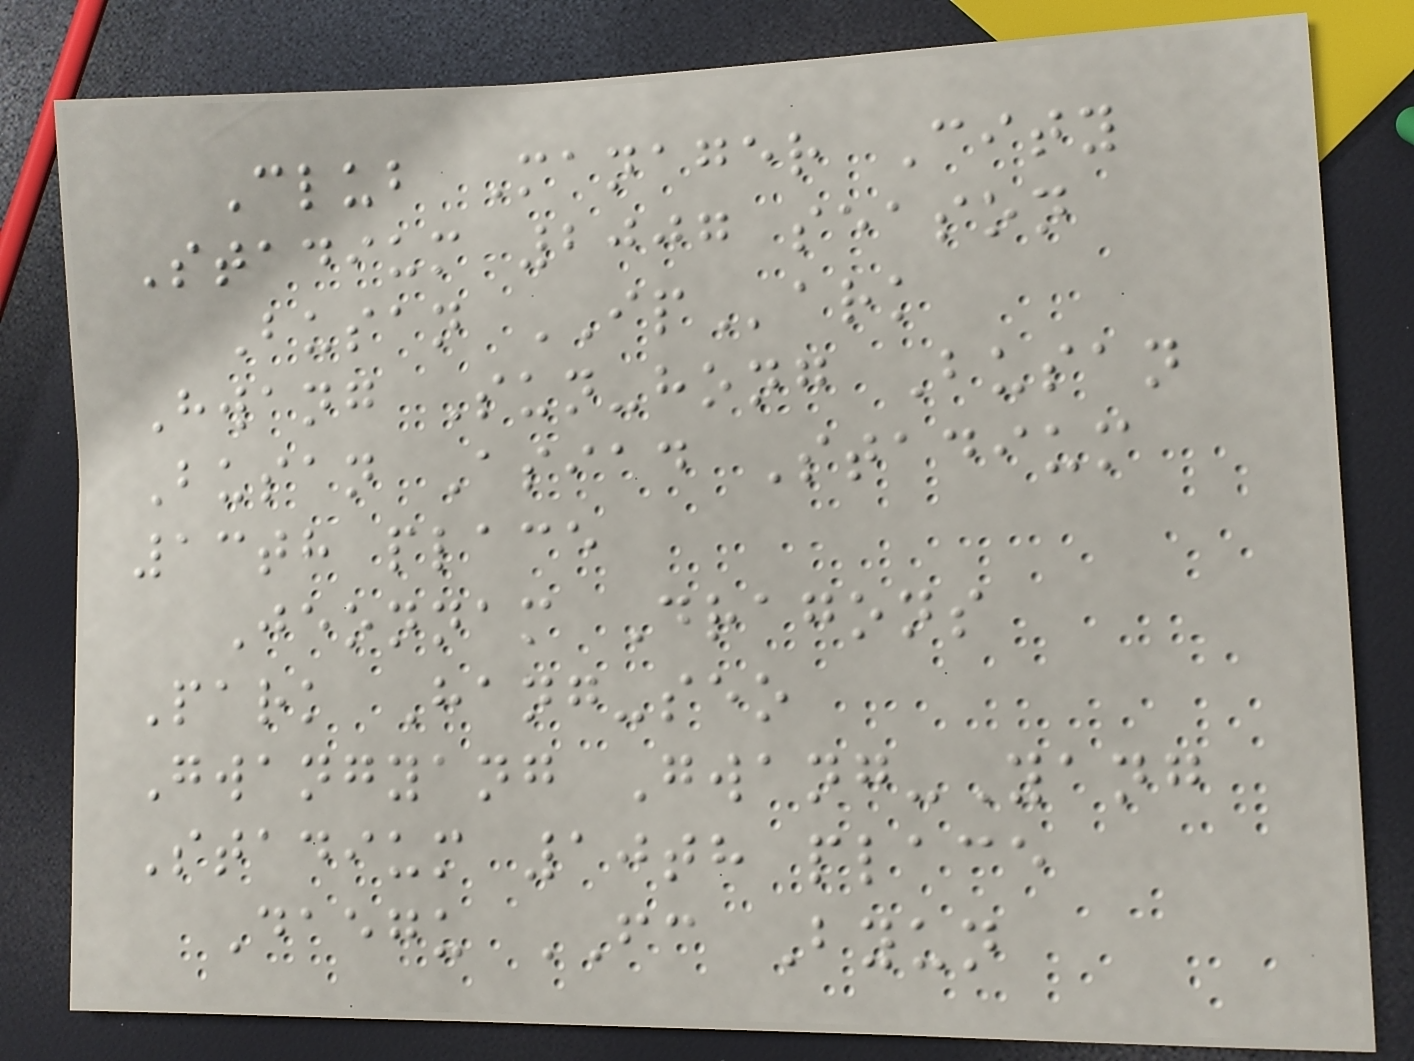Club Manager City
Stadium 2007 season
Busan IPark
Hwang Sun-hong Busan
Busan Asiad Stadium
13th place
Jeonnam Dragons
Park Hang-seo
Gwangyang Gwang-Yang
Stadium 10th place
Daegu FC Byun
